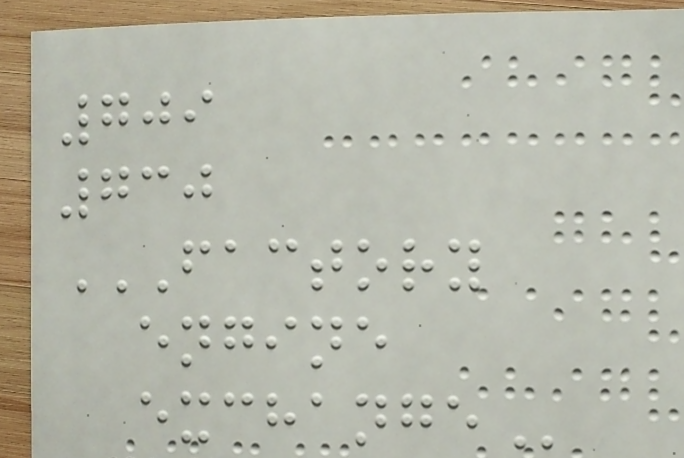709
730
FACTORY
ENGINE
EXCHANGE
